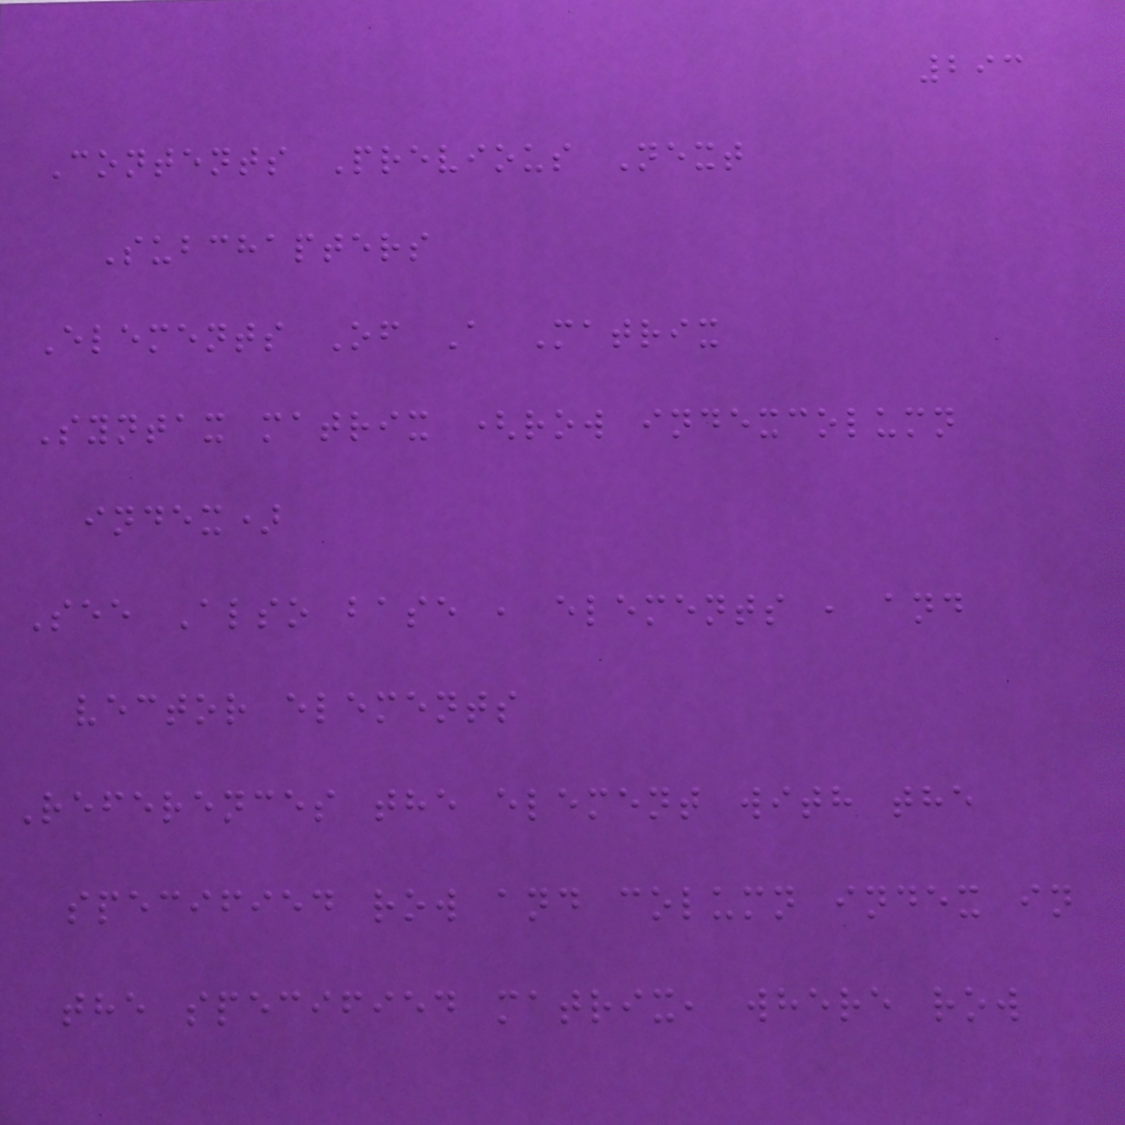293
Contents Previous Next
Subchapters
Elements Of A Matrix
Syntax matrix (row indexcolumn
index)
See Also base , elements , and
vector elements
References the element with the
specified row and column index in
the specified matrix, where row
